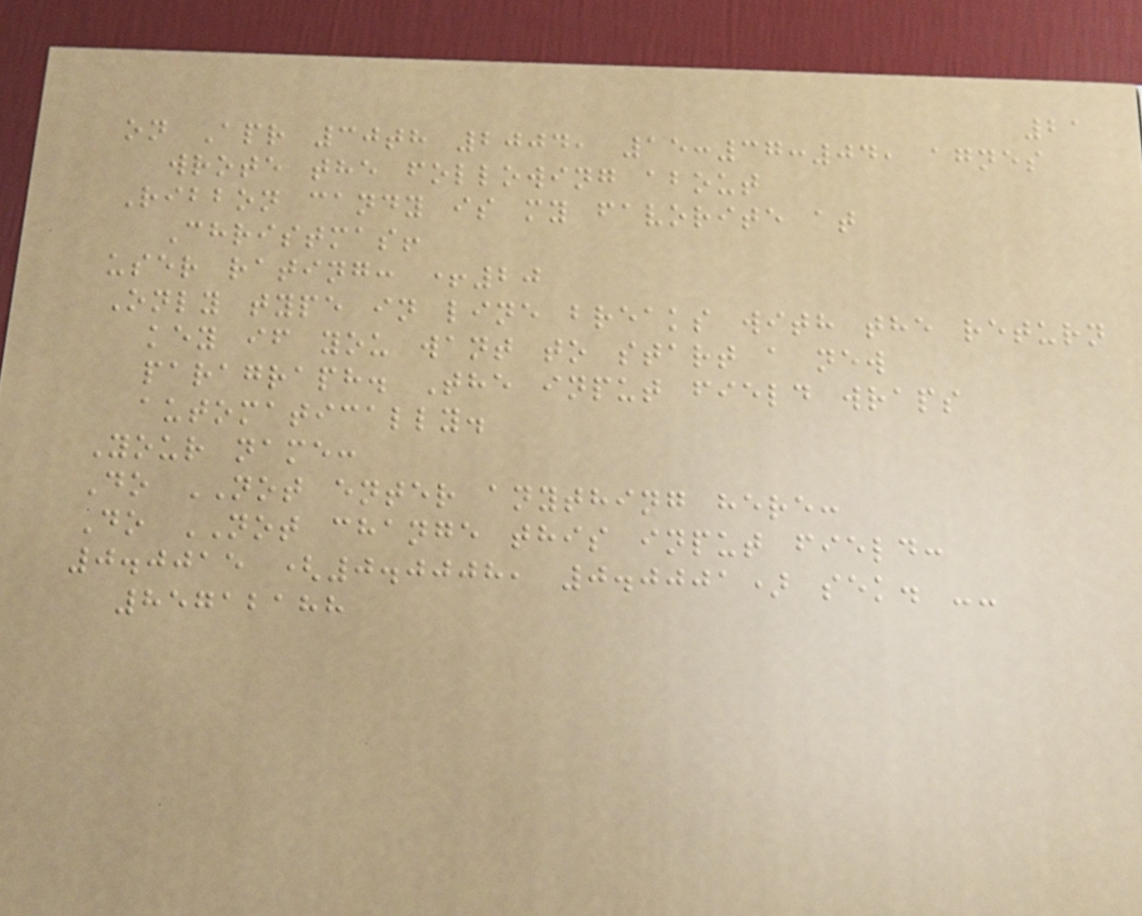21
on Apr 30th 2004, 15:37:04, agnes
wrote the following about
Ribbon candy is my favorite at
Christmas!
user rating: +20
Only type in line breaks with the return
key if you want to start a new
paragraph. The input field wraps
automatically.
Your name:
Do NOT enter anything here:
Do NOT change this input field:
0.0015 (0.0008, 0.0001) sek. --
85712188
